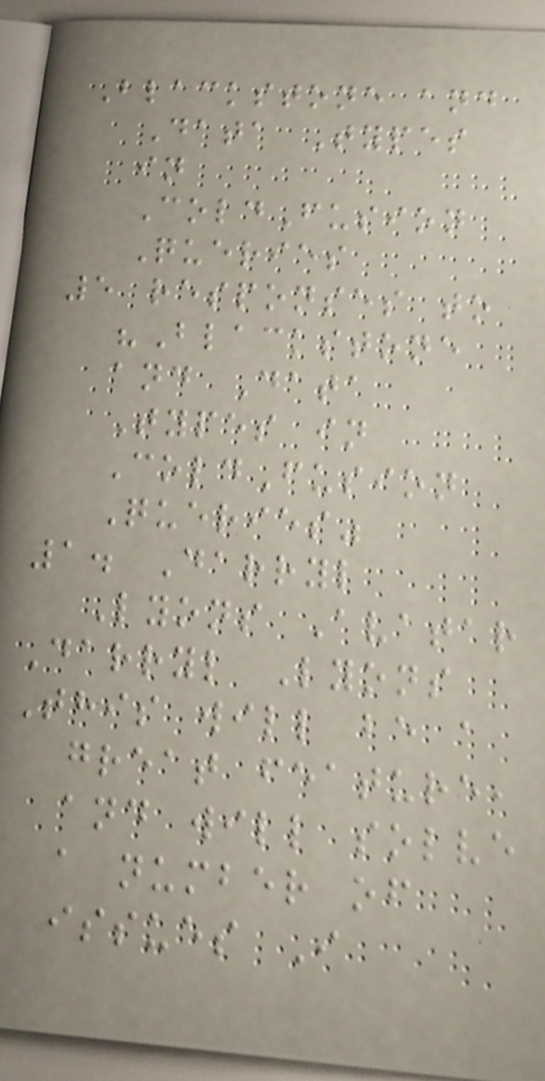Blackstone and
Data Types
in
ColdFusion
Queries
5 responses to
"Blackstone
and Data
Types in
ColdFusion
Queries"
1. Darryl
Lyons Avatar
Darryl Lyons
This will be a
great feature,
and will solve
a number of
issues I
